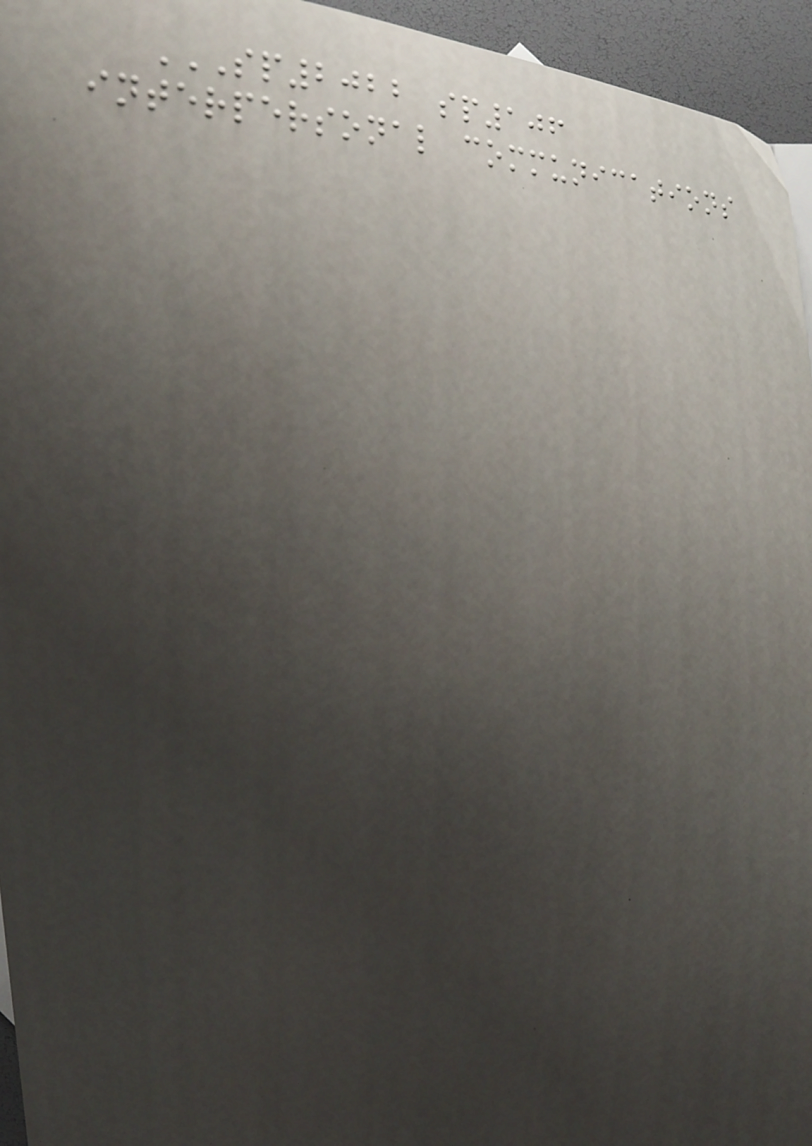SP2022 SP106
INTERPERSONAL COMMUNICATIONS
